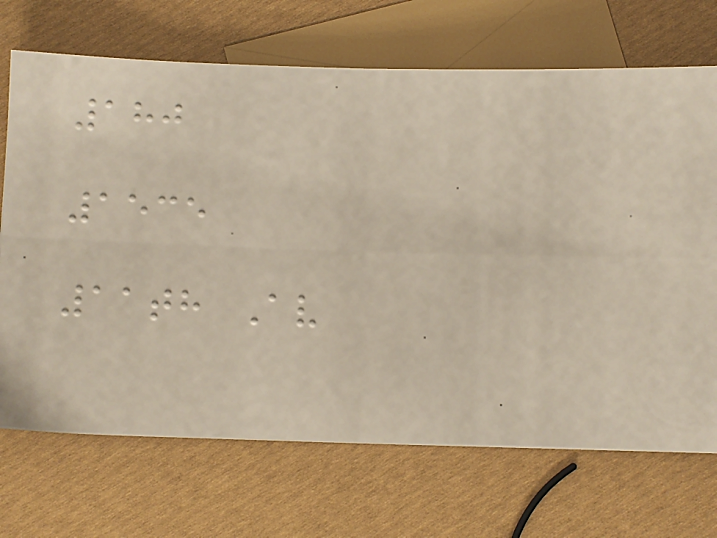180
1535
11th Av
